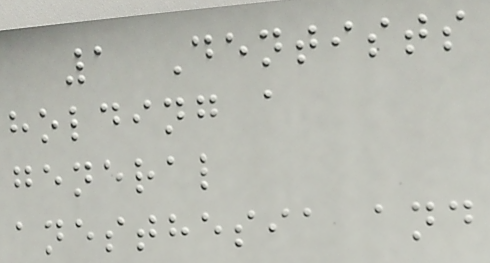1 Dentists
holding a
general
anesthesia and
